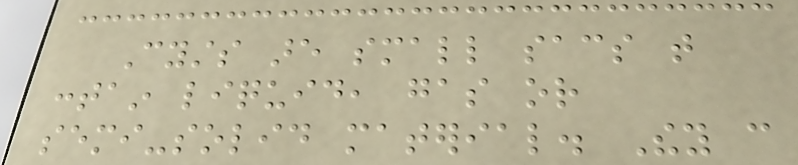Cysts are small sacs that
contain liquid, gas or
semi-solid material. They can
